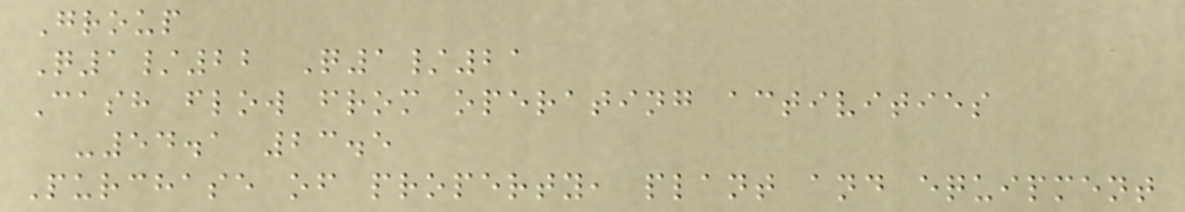Group
Q1/22 Q1/21
Cash flow from operating activities
-54.1 23.5
Purchase of property, plant and equipment
